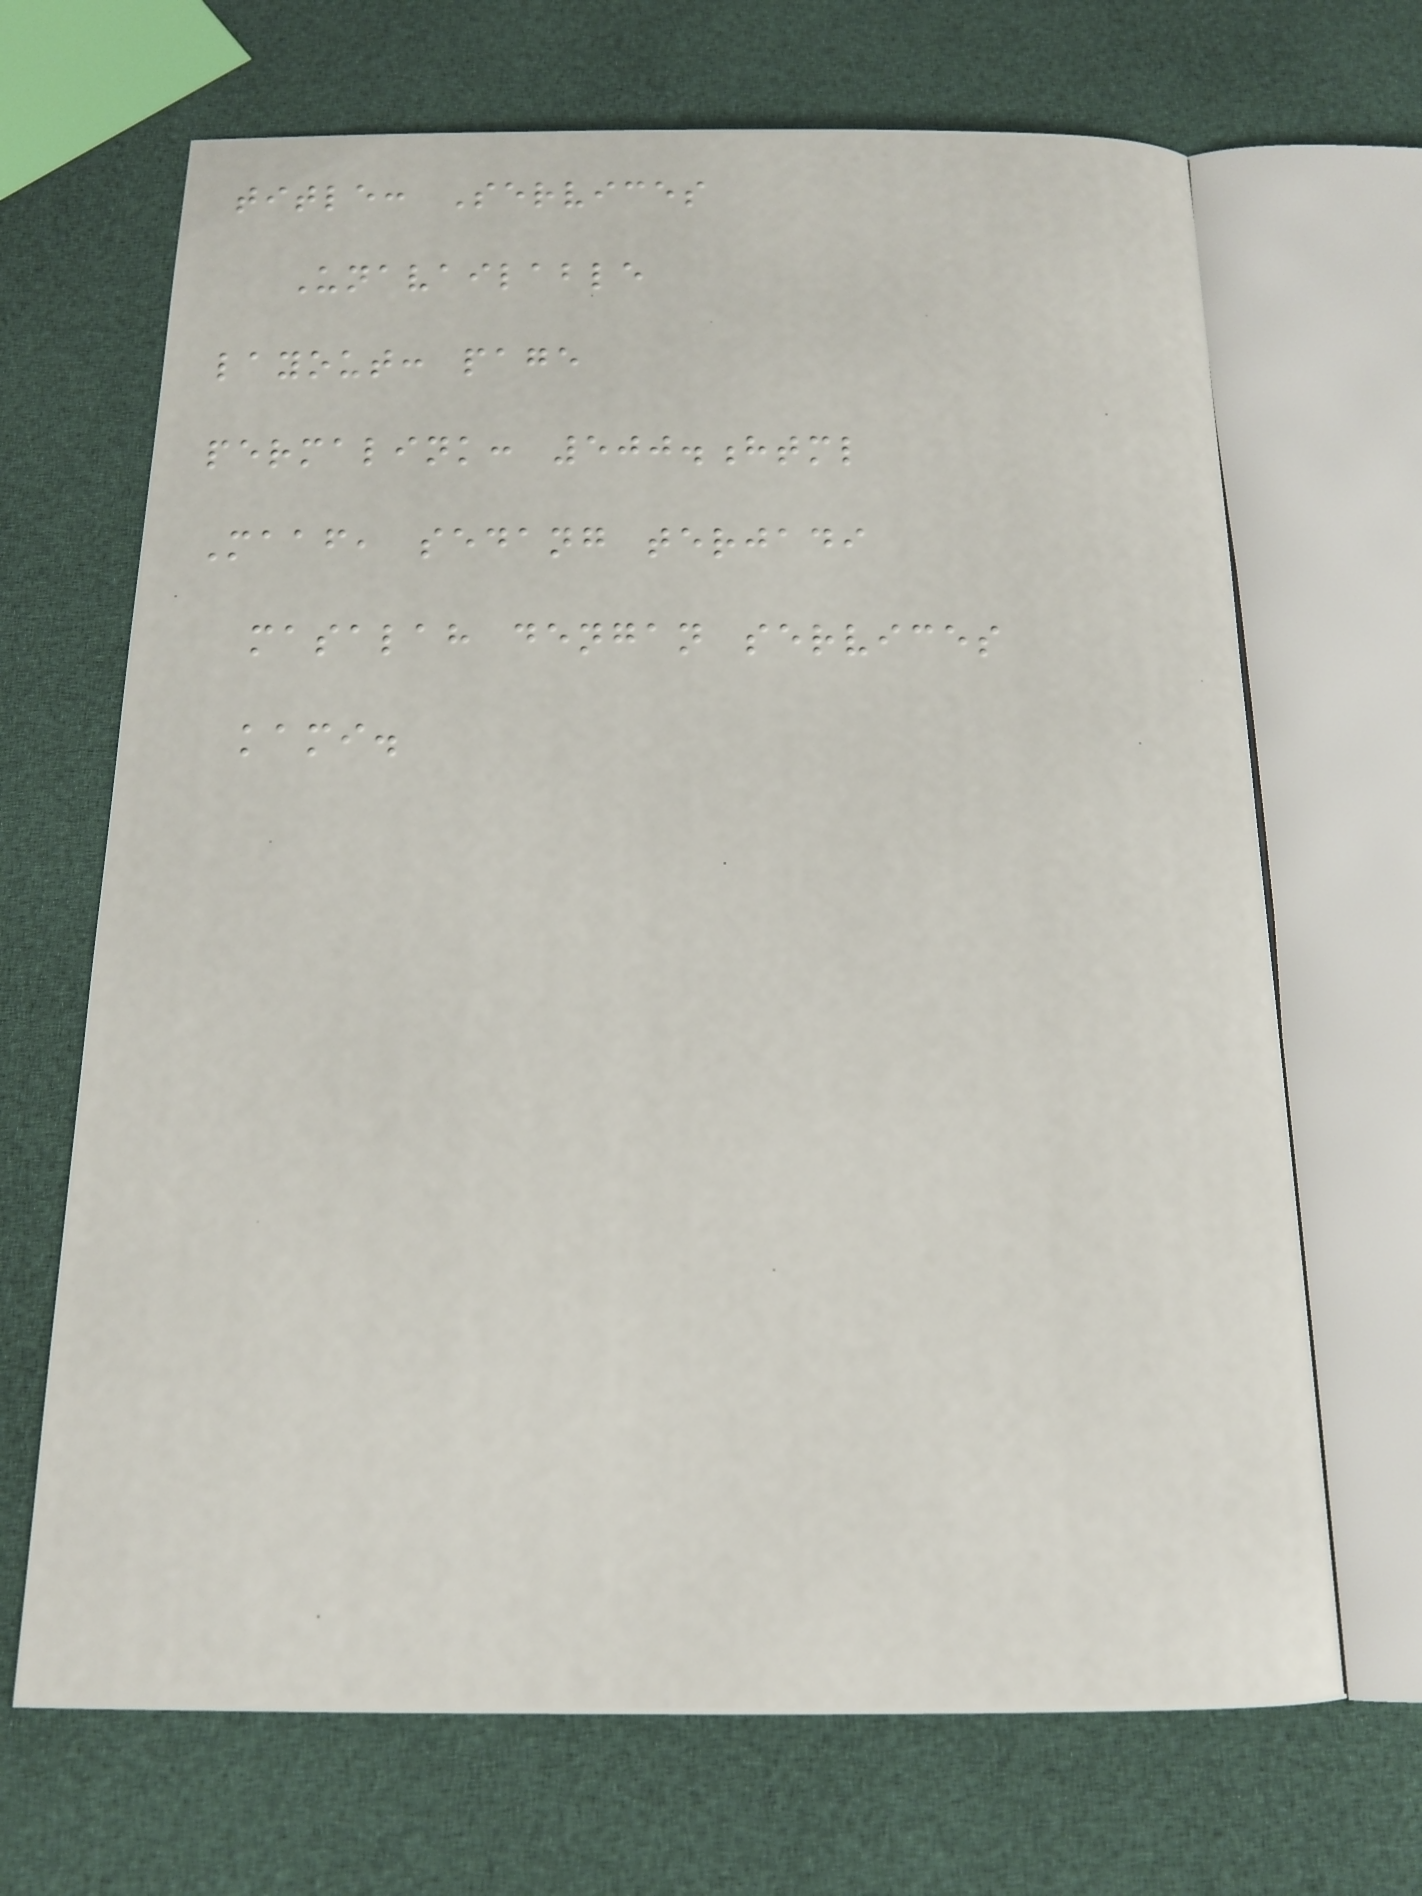title: Services
Unavailable
layout: page
permalink: 500.html
Maaf, sedang terjadi
masalah dengan services
kami.
